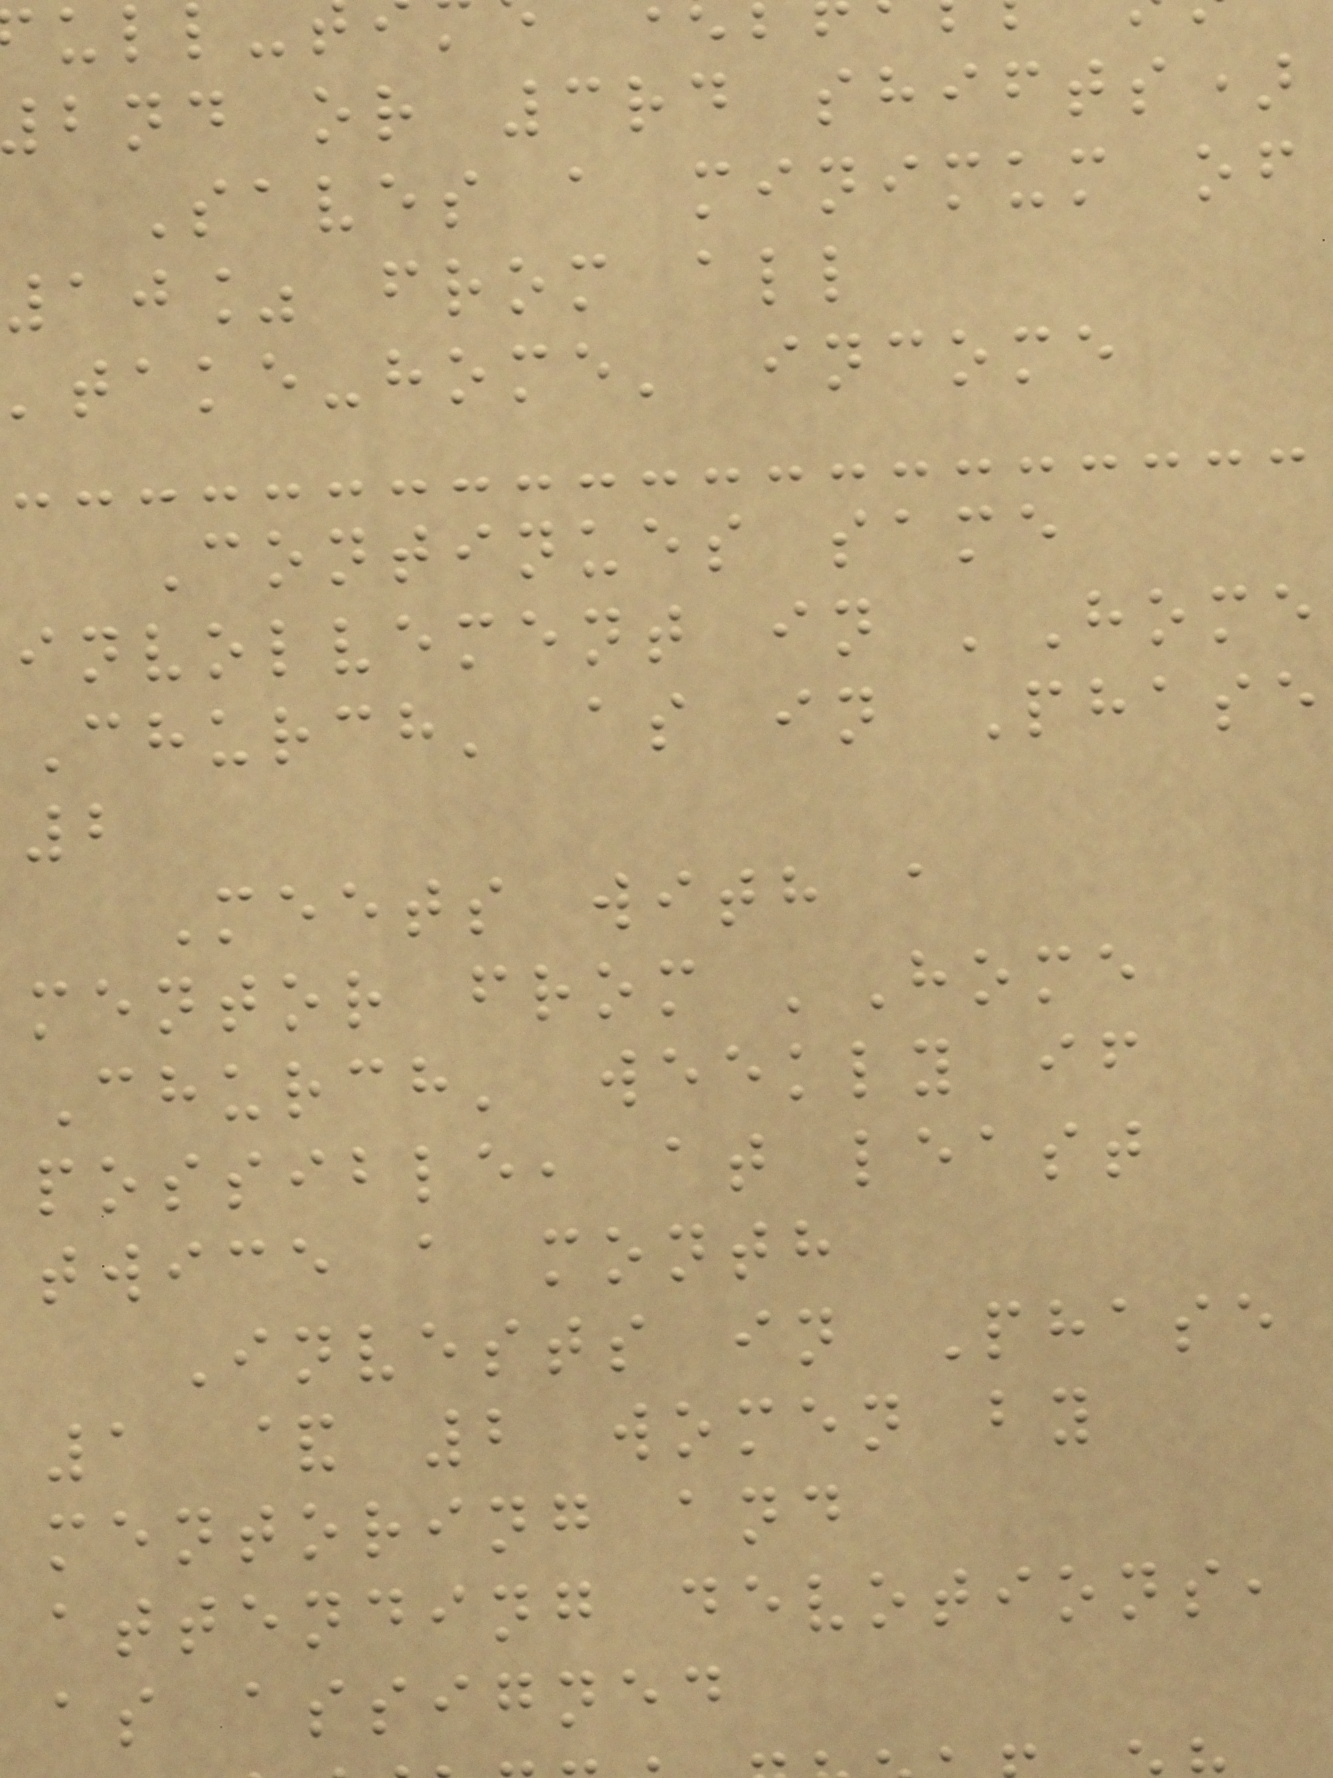bnd or 3rd shifts)
Saves a minimum of
10% from all
'take-home' income
Continues same
involvement in 'Home
Church' as in Phase
2
Meets with a
mentor from 'Home
Church' weekly if
possible, at least
twice a month
Invests in Phase
1 & 2 women by
mentoring and
attending devotions,
as assigned
